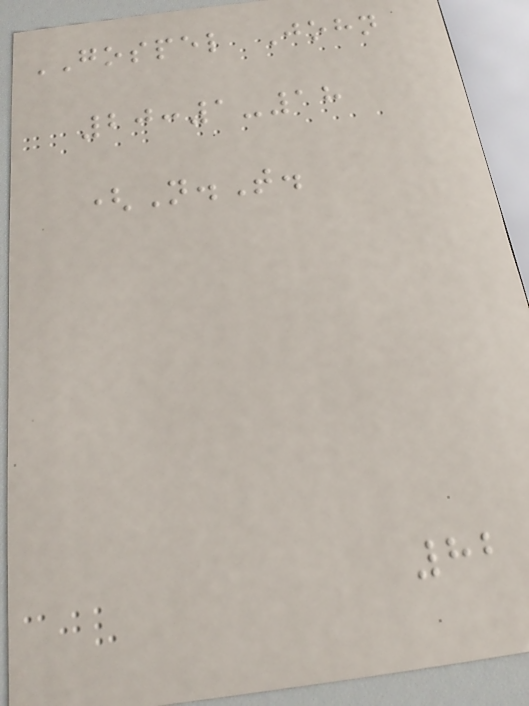GOSPEL John
20:1-18
(N.T.
82
